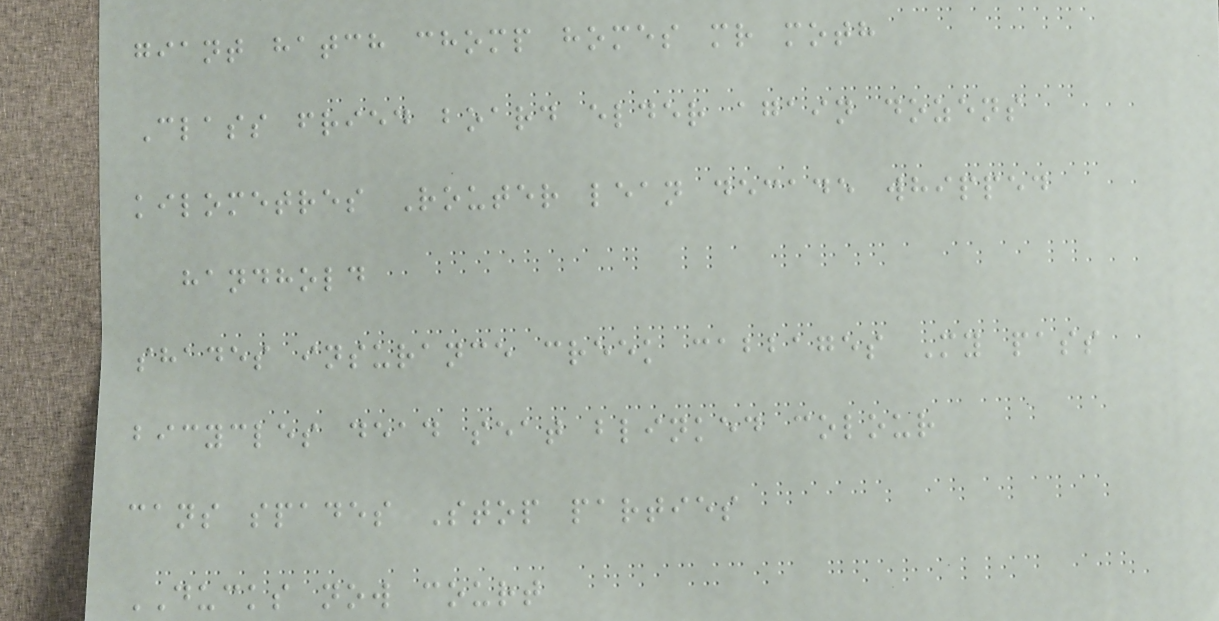giant hatch chomp homes mr moth
Class fried board elder again dozens
kilometres Router lean decade whipped
handhold
shades insurance creek cabbages My pass
bicycles dead seat blinked colour
cans spades Stop parties
DUCKS now court
